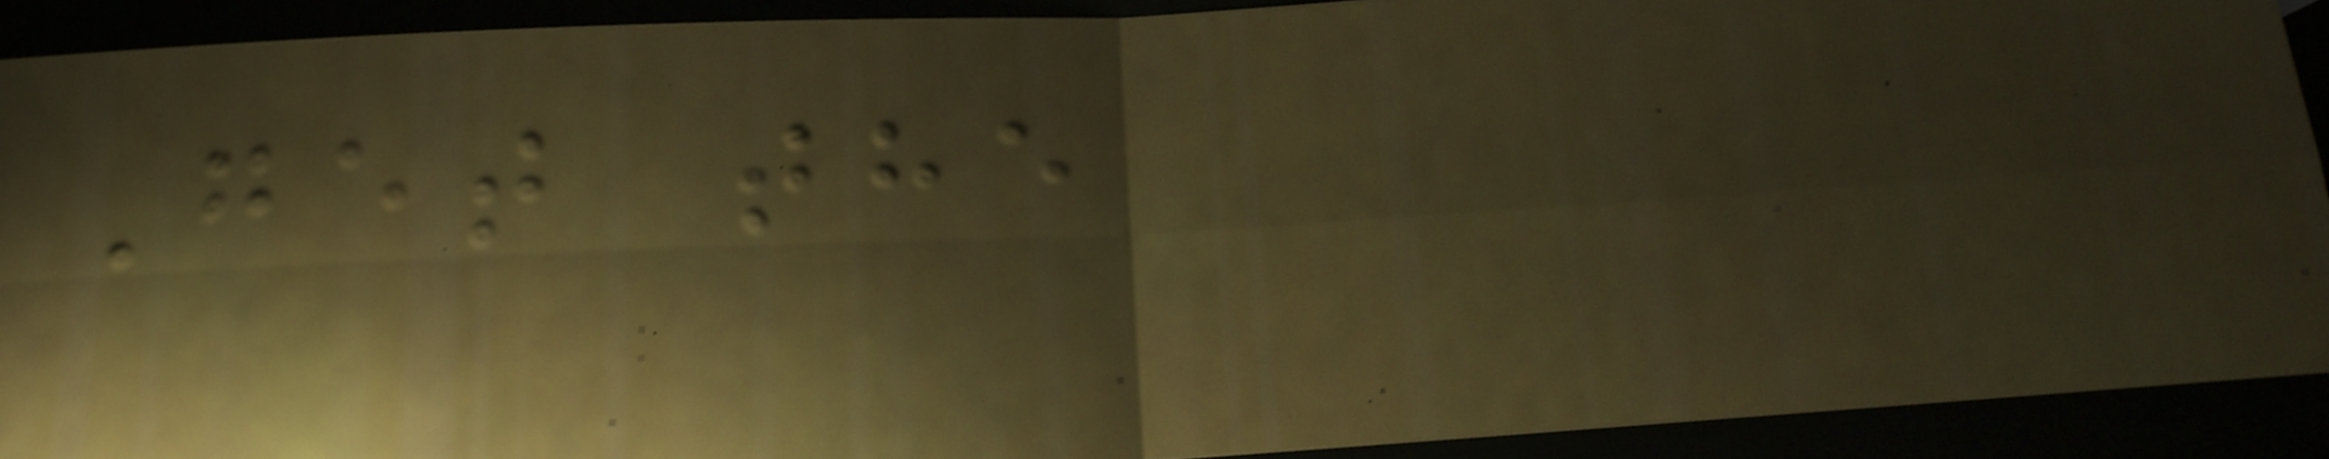Get the
